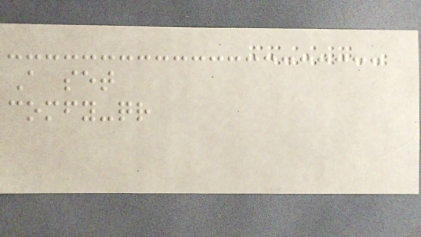A set
comfy-qr
